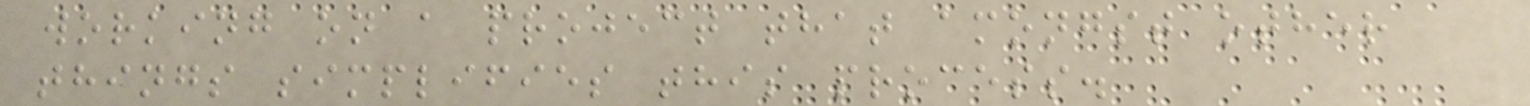working on a project that amongst other
things simplifies this process.
